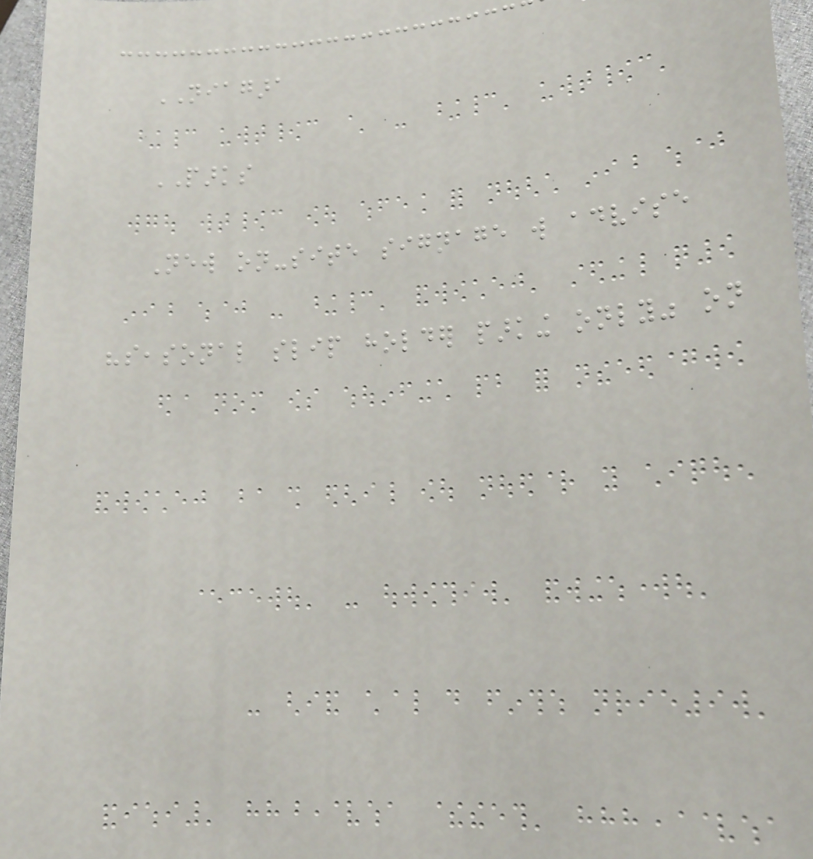NIAGARA
PARKS
New on-site signage will advise
"seasonal slip holder parking only" on
